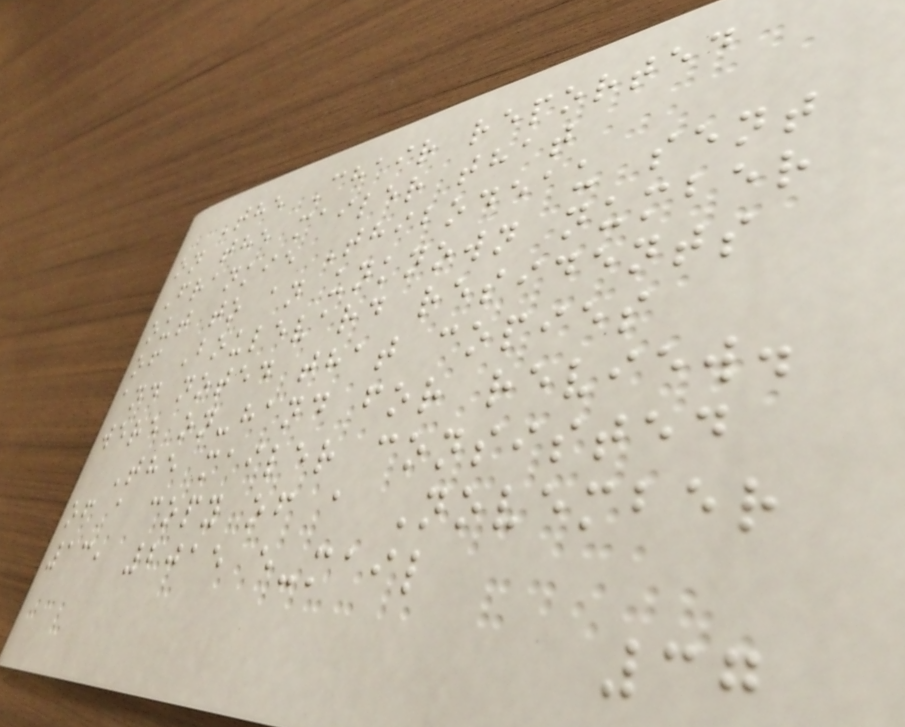The Chair reported
on the mailer that
Frankie Thibodeau sent
out to an unknown number
of Boulevard residents
and noted that copies
were on-hand for review.
The mailer consisted
of a copy of a November
13, 2015 e-mail
37
